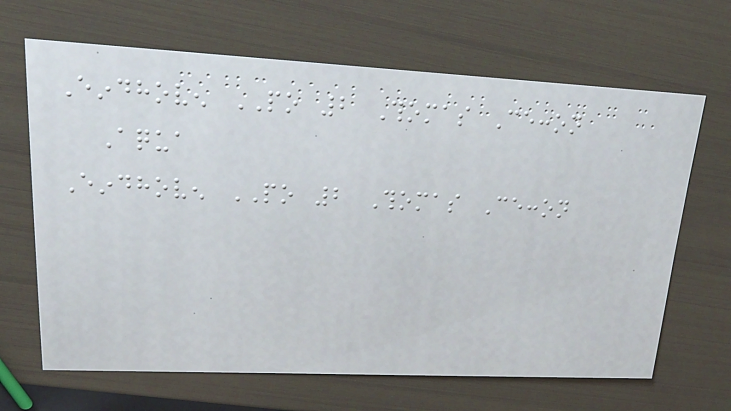Eindhoven PO 2 Thomas Ceccon
Aqua
Eindhoven PO 2 Thomas Ceccon
